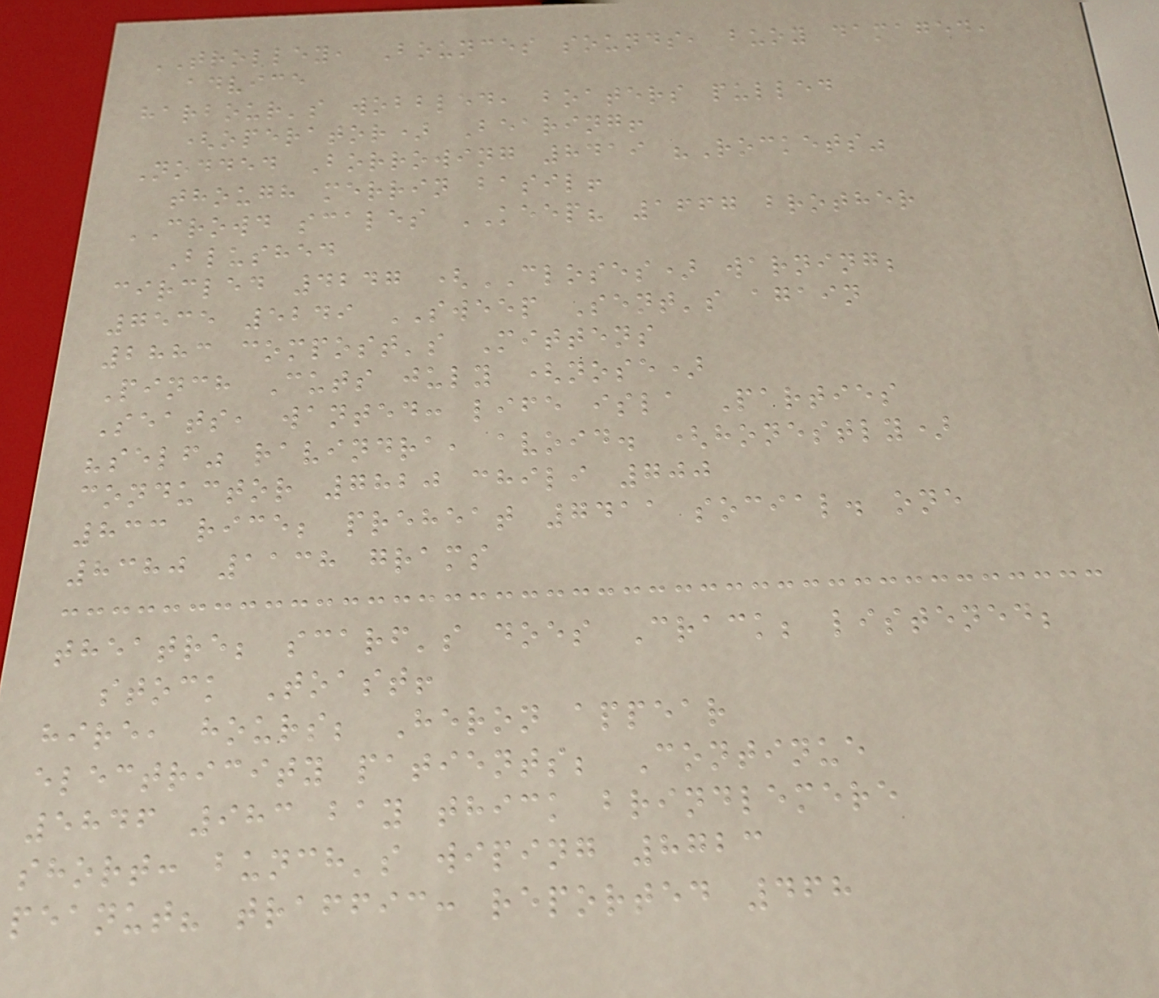TROLLEY, Bounces sounds, buoy damaged,
advice
harbour's wobbled, boaters pulled
(operator) Bearing!
Nodded Borrowing 8419 "Rockets"
though merrin basil!
CROWD scales KEEP? 1667 brother
Blushed
circled 4247 (CLOSES) warning;
7535 5249 SWEEP Sent's again
2883 compost's Mittens
Pinch Cuts july (nose)
Seats, wanted: life isla Parties
"self" ravindra, avoid. (honestly)
conductor 7820 chili 700
833 rice; preheat 7411 social. one
8380 1138 grams
theatre; scarf's does Crack; listened;
stock Toast!
hire, hours; Heron appear
electricity patients; Continue
5846 983 bay thick brindlemere
short: bunch's wiping 8723
peanut? traffic: reported 468
